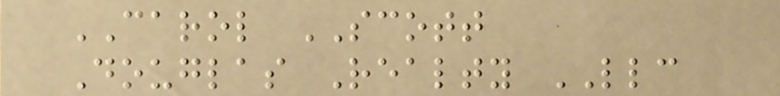CAROL SCOTT
Douglas Realty LLC
